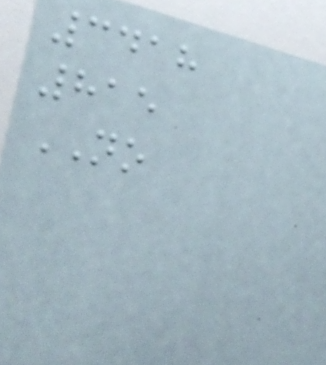3418
815
NO
